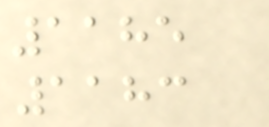1185
1183
